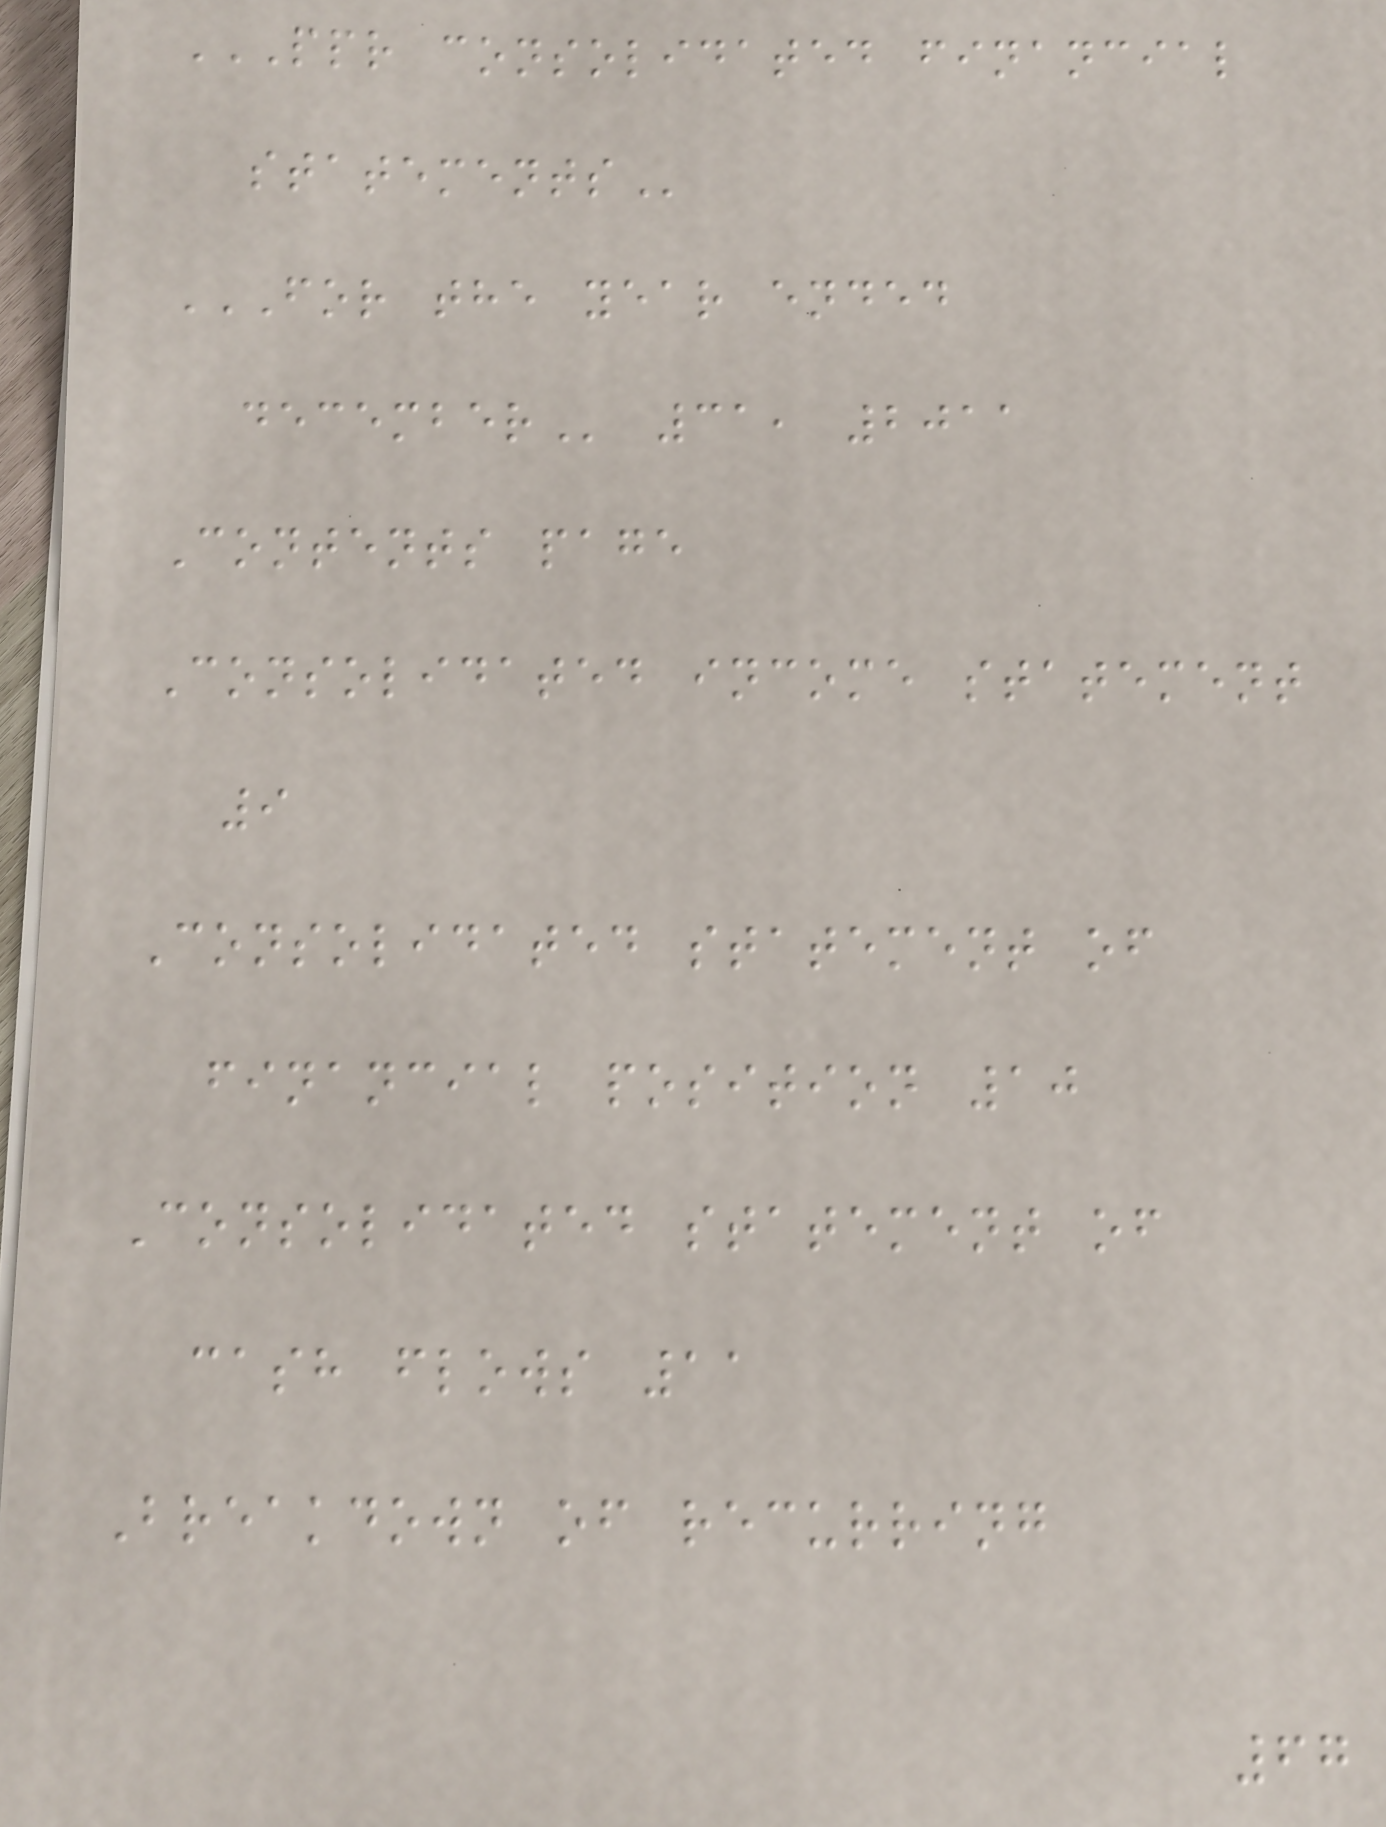PPR CONSOLIDATED FINANCIAL
STATEMENTS
FOR THE YEAR ENDED
DECEMBER 31, 2011
Contents page
Consolidated income statement
9
Consolidated statement of
financial position 10
Consolidated statement of
cash flows 11
Breakdown of recurring
67
